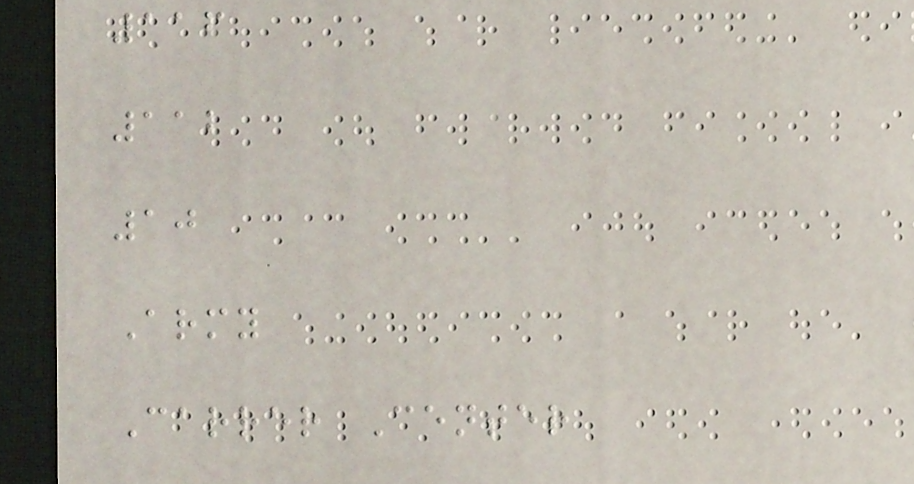116
112
10
Army
Carrer Center
